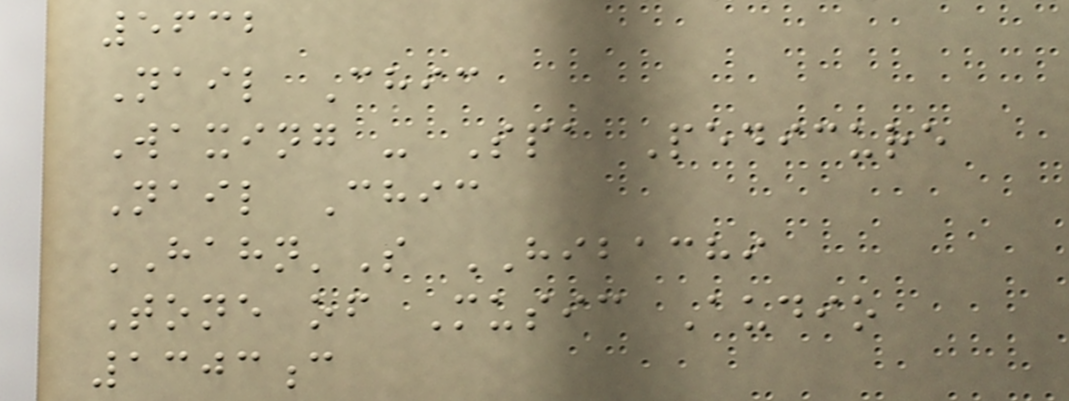5632
Nail Chic
Waxing - Spa Pedicure
Nail Chic
HAHN'S HIBACHI
Tone of Music Audio
1303c
